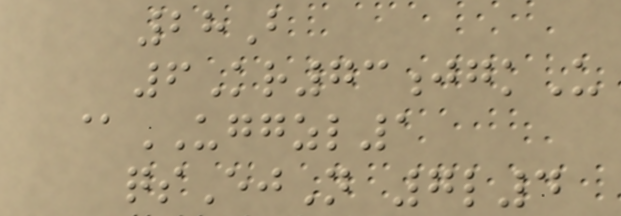28B
6Kr73jgkU
@UGGZL1
qsEjN 7l4
